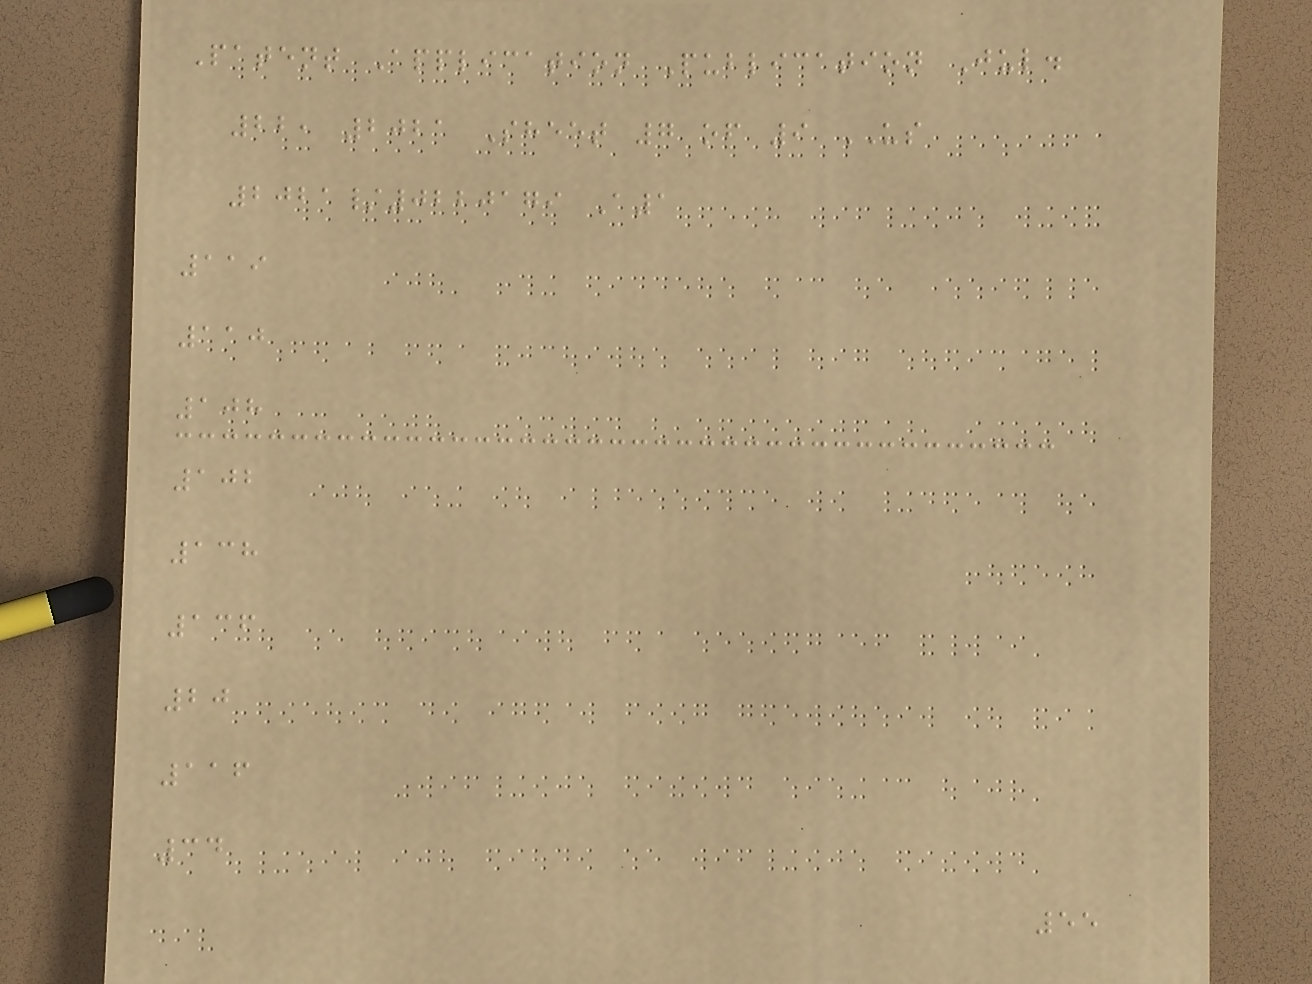Patent Application Publication Jul.
22, 2021 Sheet 7 of 9 US
2021/0220179 A1
119
110
108
102
138
136
20
116
34
55
